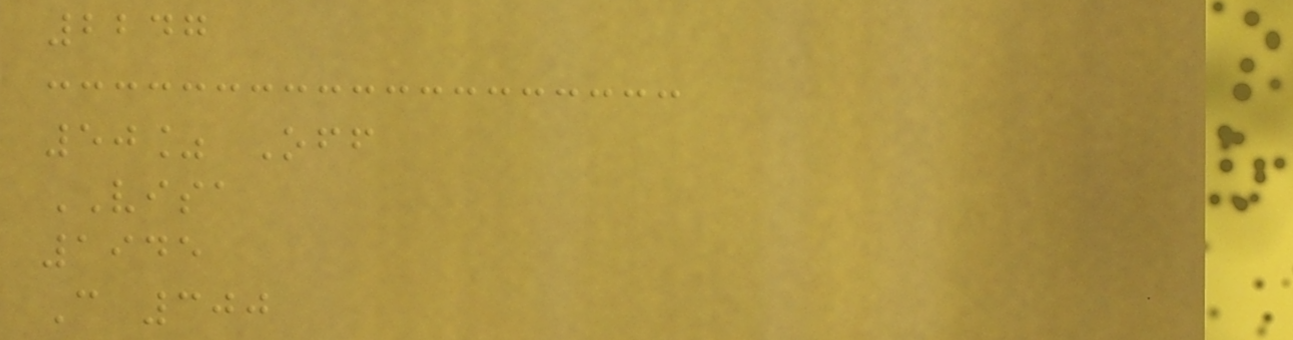2247
50% Off
VISA
1945
C 300
